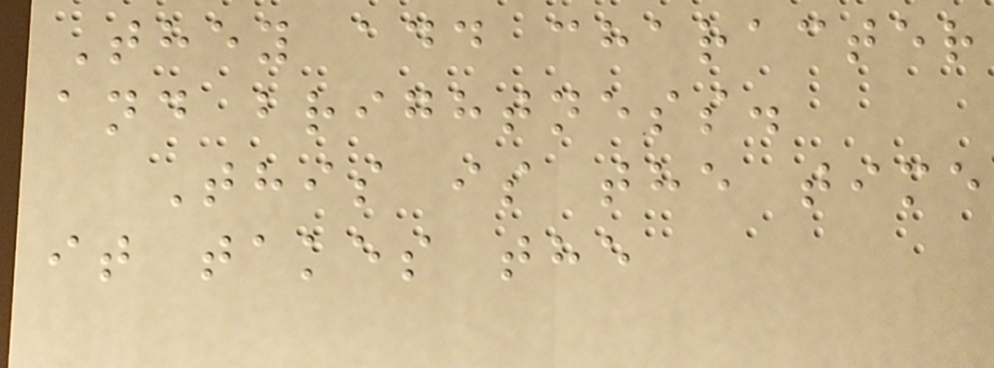They add character
and brightness.
This is the time
it takes the
